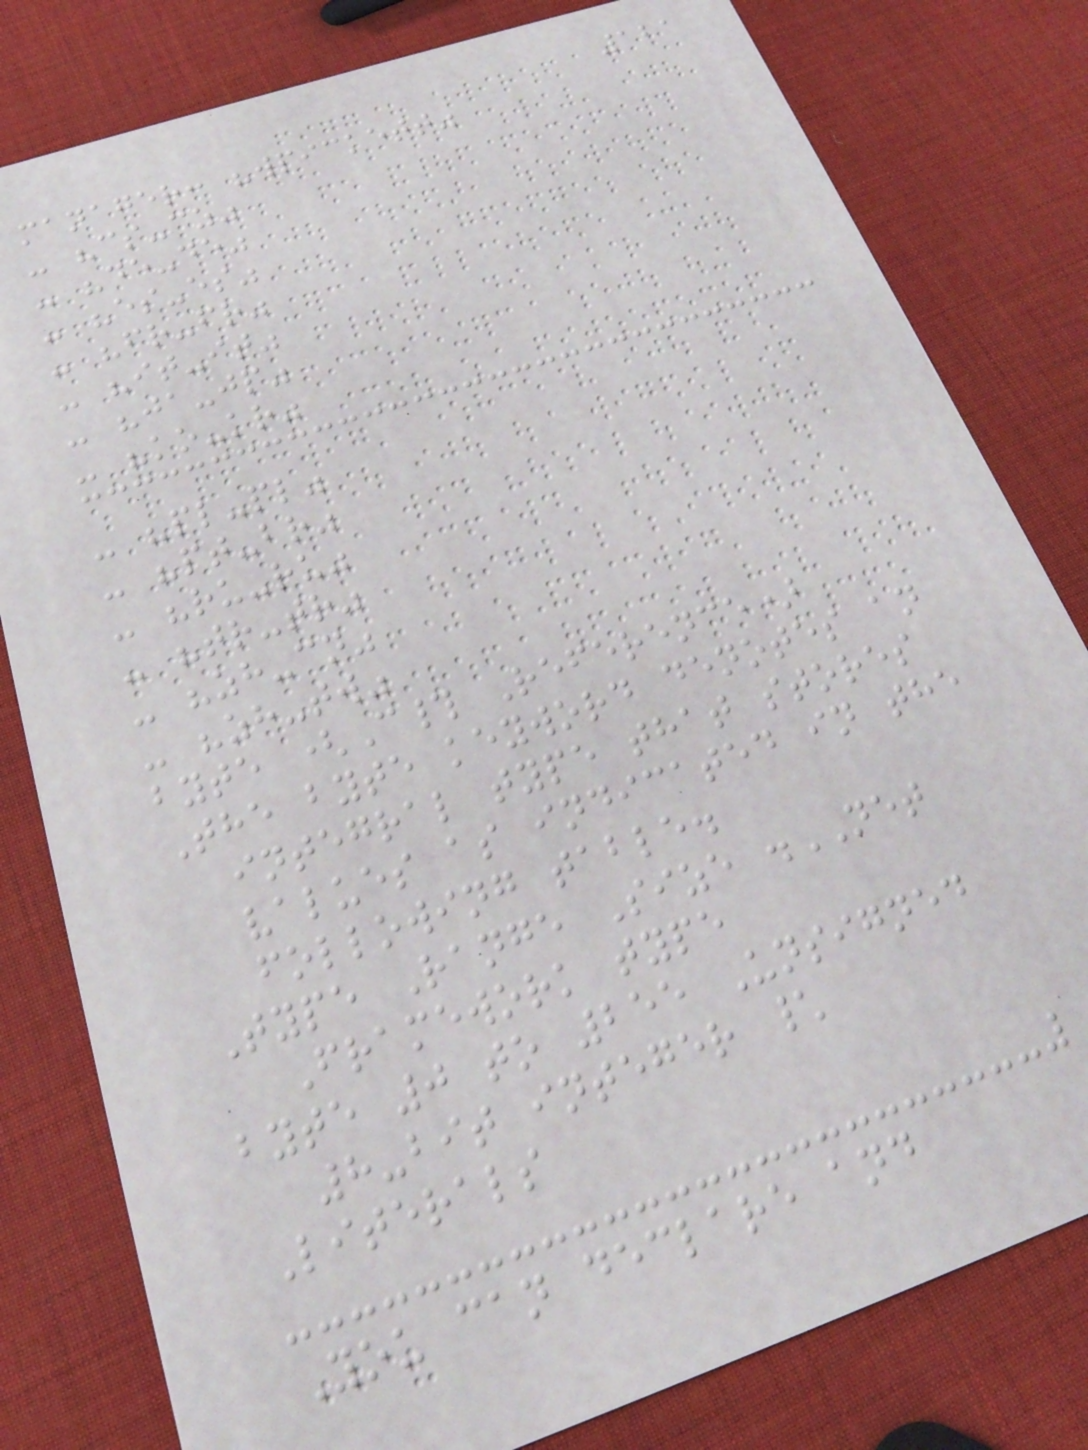121
manager: "wpickett"
- "cs-cz"
- "de-de"
- "es-es"
- "fr-fr"
- "it-it"
- "ja-jp"
- "ko-kr"
- "pl-pl"
- "pt-br"
- "ru-ru"
- "tr-tr"
- "zh-cn"
- "zh-tw"
byte (C# Reference)
The byte keyword denotes an
integral type that stores
values as indicated in the
following table.
Type Range Size .NET
Framework type
byte 0 to 255 Unsigned
8-bit integer \
Literals
You can declare and
